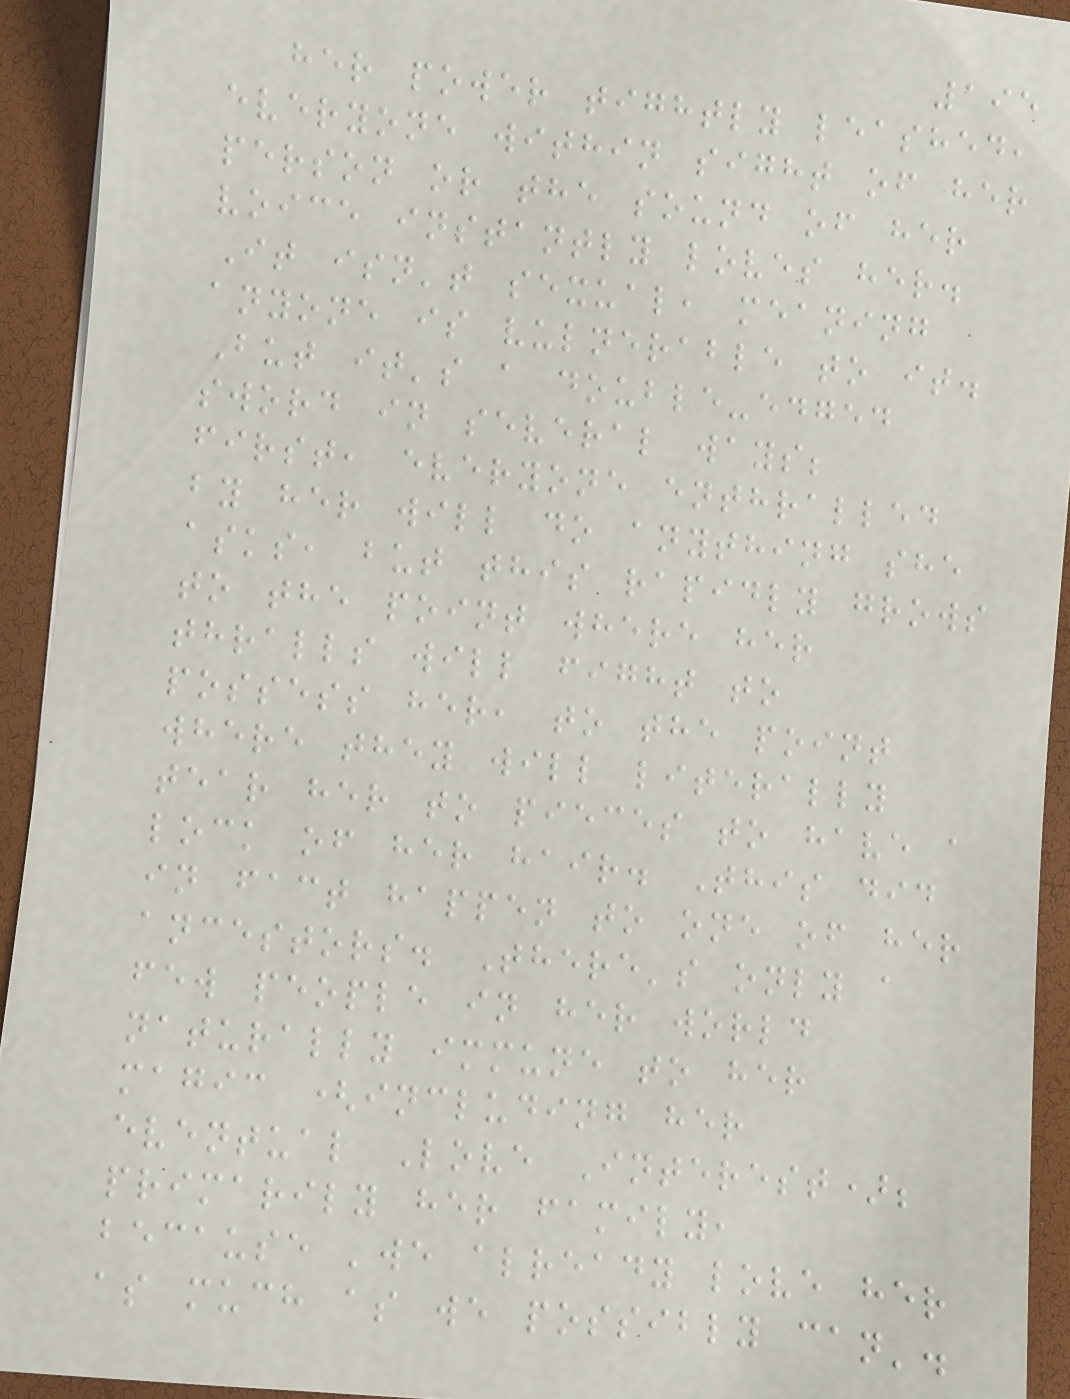195
her power tightly leashed,
everyone within sight of her
person or the sound of her
voice instantly loves her.
It isn't sexual, meaning
anyone is vulnerable to it.
But it's a double-edged
sword in several ways;
first, everyone enthralled
by her will do anything she
asks, but this rapidly grows
to the point where her
thralls will fight to
possess her, to the point
where they will literally
tear her to pieces to have a
lock of her hair. This did
in fact happen to one of her
ancestors. There's only a
few people in her world
naturally immune to her
magic (including her
eventual Love Interest);
primarily her family,
because 'we already love her
as much as we possibly can'.
